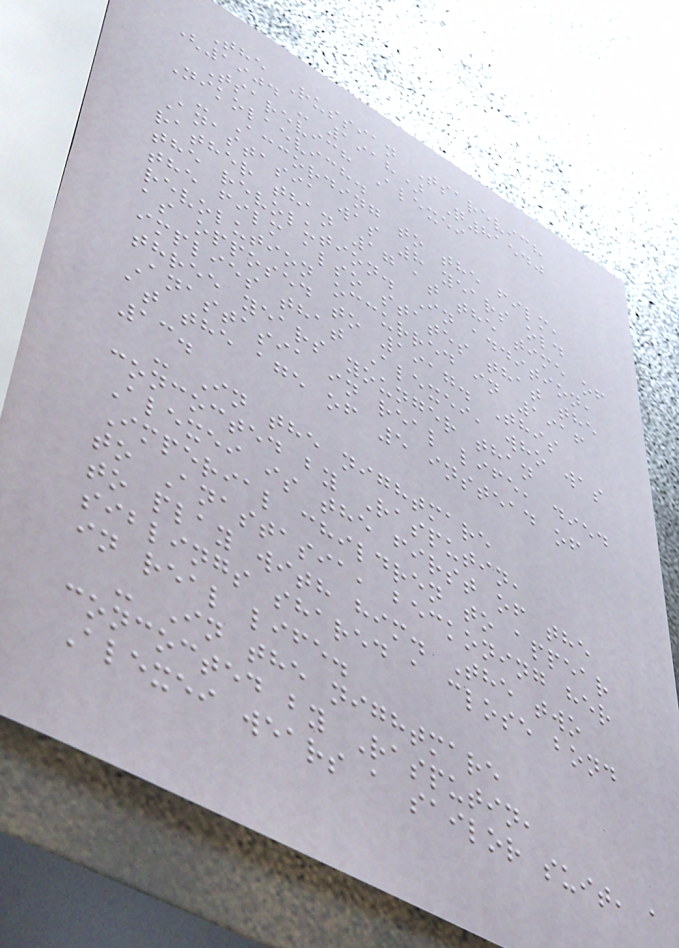The Russian Tsarevich
(1904 - 1918) Q81540
Tsarevich Alexei
Nikolaevich.
- According to the film,
Anastasia was 8 years old
rather than 17 at the time of
the revolution. In addition,
the film also states that the
revolution occurred in 1916
as opposed to 1917. This
implies that Alexei, who was
three years younger than
Anastasia in real life, died
at the age of 5 instead of
13.
- In the nightmare
concocted by Rasputin,
Alexei is the first of the
Imperial children to appear
to Anastasia, beckoning her
to play with him. The two
siblings shared a close bond
in real life.
- In the nightmare
concocted by Rasputin,
Alexei wears a sailor suit, a
